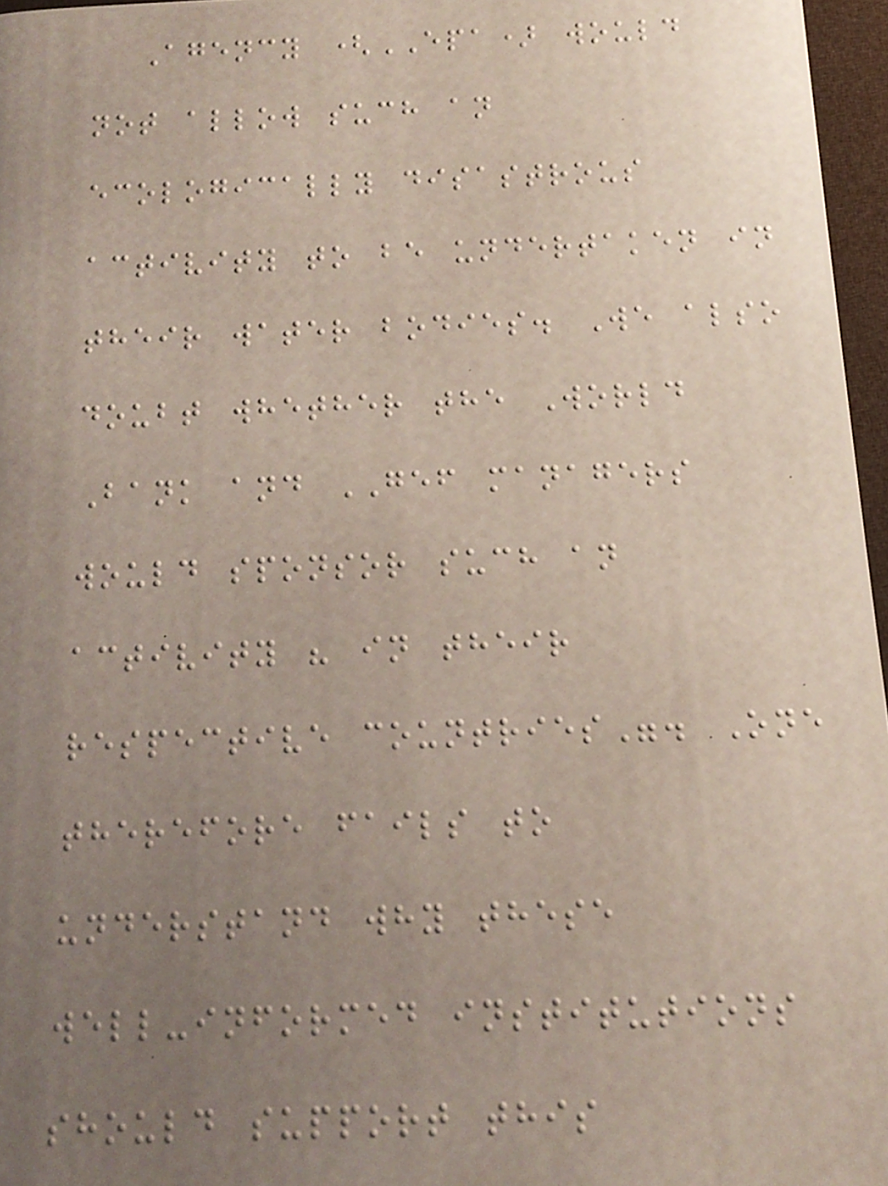Agency (EPA) would
not allow such an
ecologically disastrous
activity to be undertaken in
their water bodies. We also
doubt whether the World
Bank and GEF managers
would sponsor such an
activity " in their
respective countries". One
therefore fails to
understand why these
well-informed institutions
should support this
